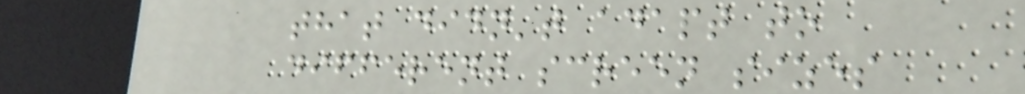that didn't adapt to
different screen sizes
